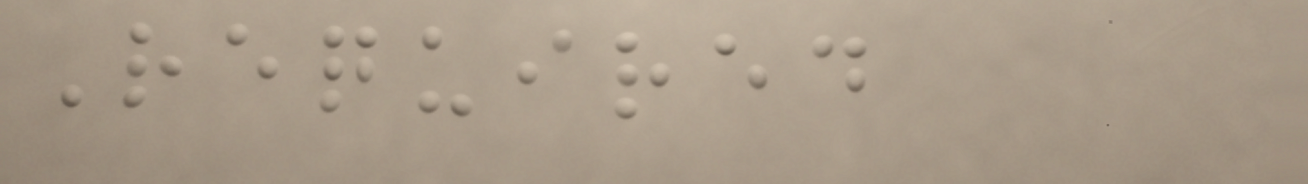Required
